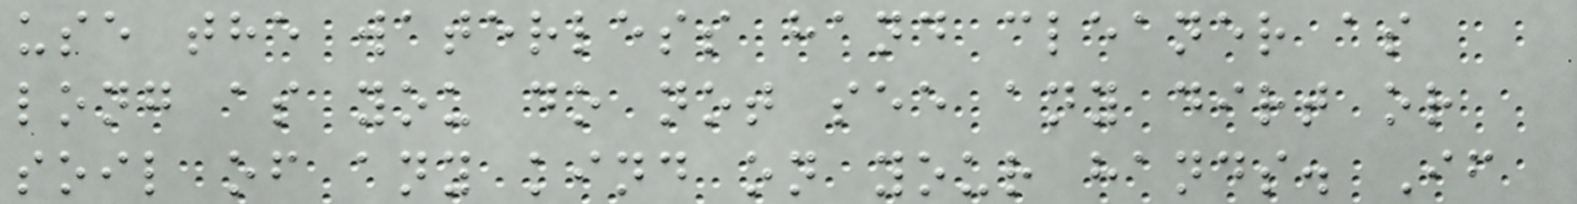use the waterless hand cleaner as
long as you do not see any dirt or
soil of any kind on your hands. If
